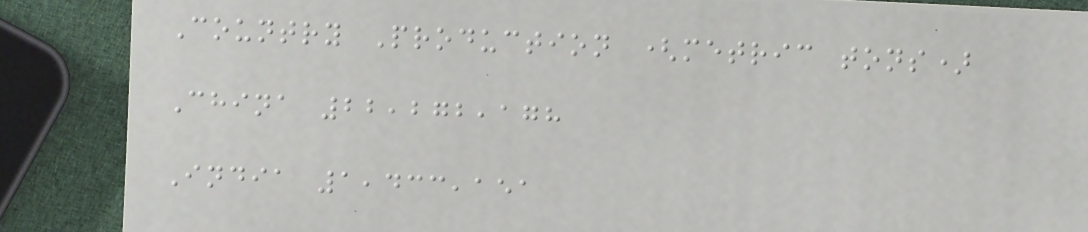Country Production (metric tons)
China 22,272,178
India 1,433,151
